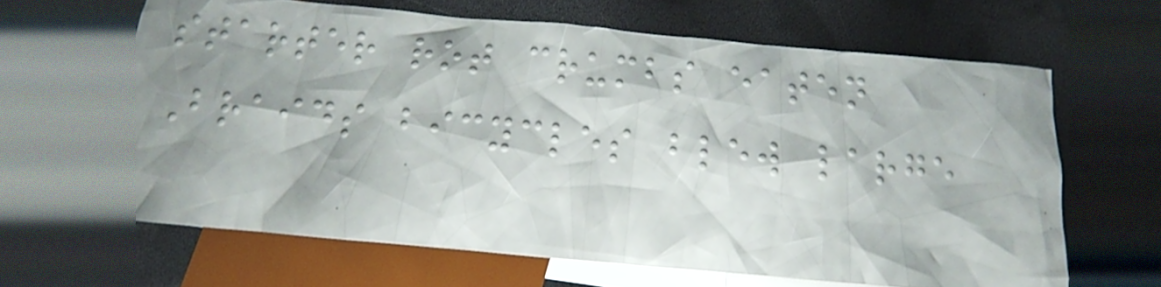starter rot crumbs eaten
Braids bicycles blew large
